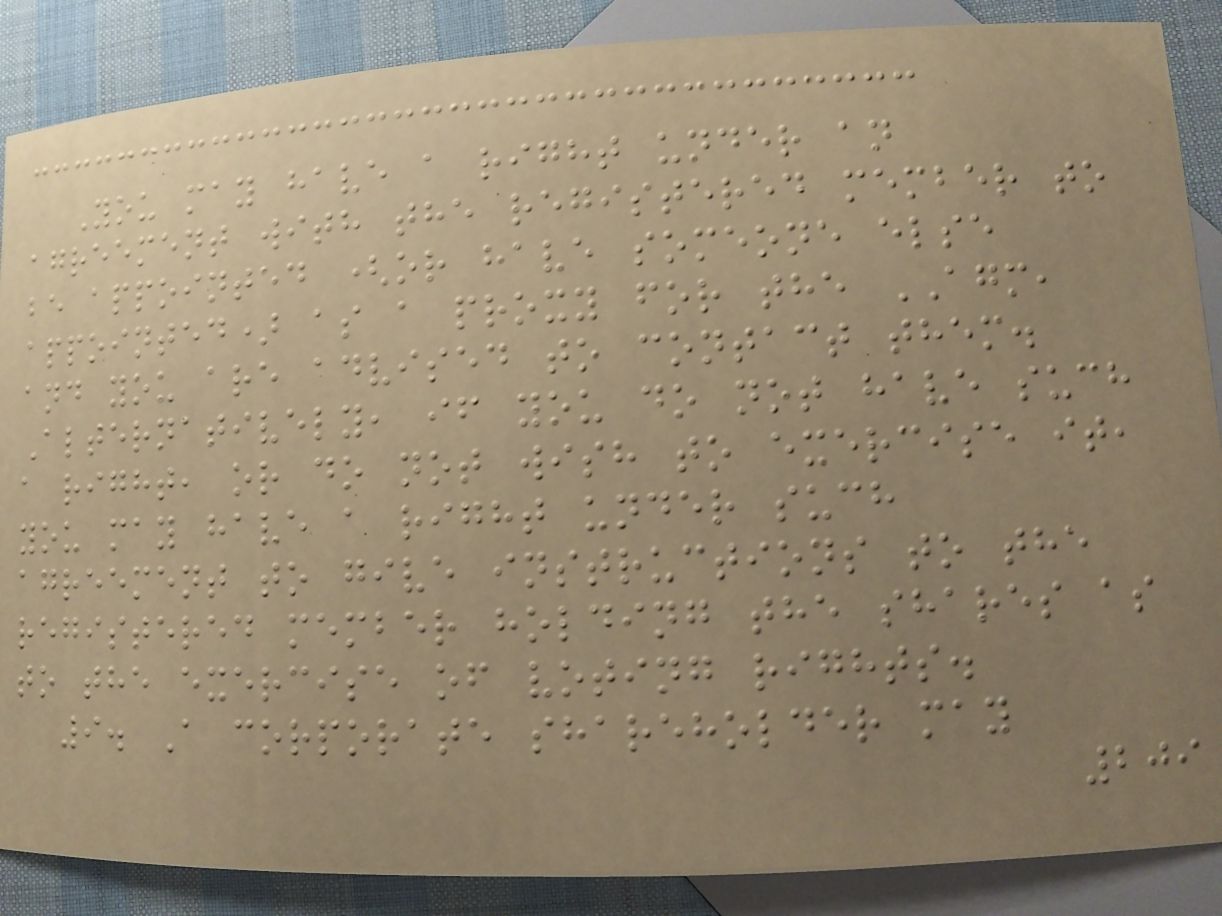You may have a right under an
agreement with the registered member to
be appointed (or have someone else
appointed) as a proxy for the AGM,
and you are advised to contact them.
Alternatively, if you do not have such
a right, or do not wish to exercise it,
you may have a right under such
agreement to give instructions to the
registered member holding the shares as
to the exercise of voting rights.
9. A corporate shareholder may
209
